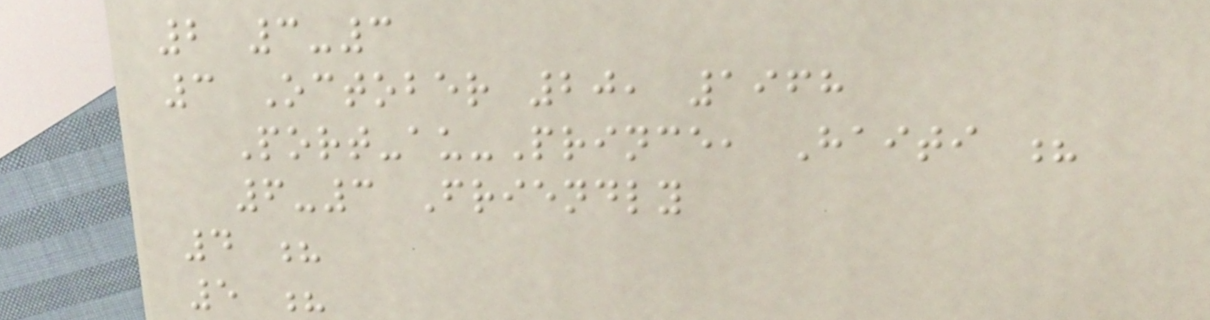2 3-3
3 October 20, 1968
Port-au-Prince, Haiti ?
6-3 Friendly
4 ?
5 ?
